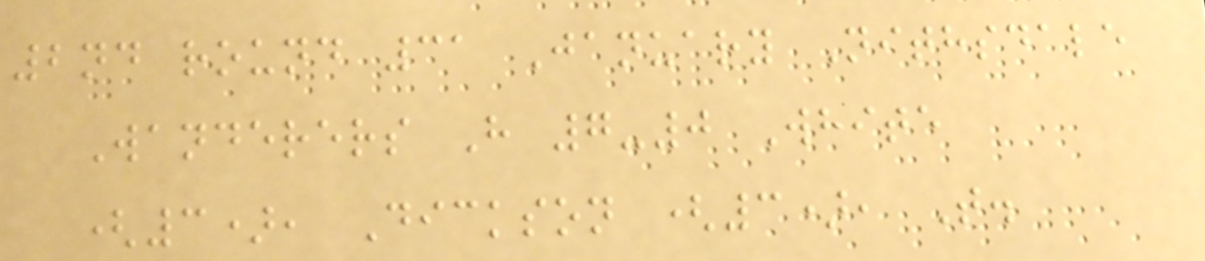2nd round 31 January Nithsdale
Wanderers H 7-0 White
(3), Dickson (3), T.
